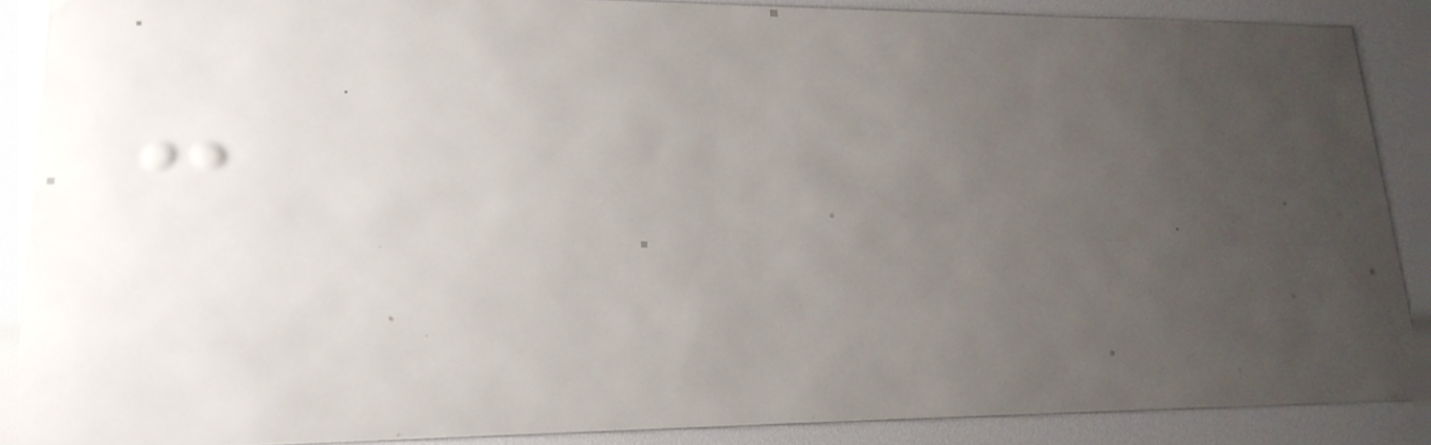-
